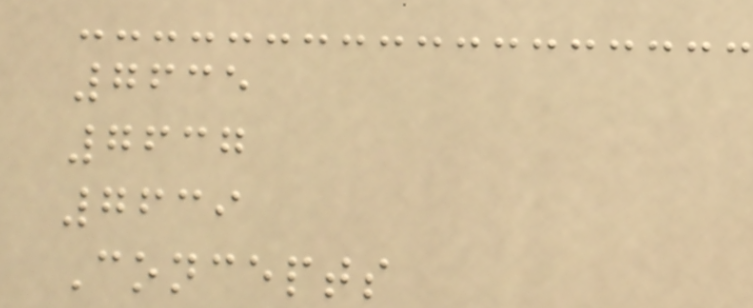7635
7637
7639
Concepts
